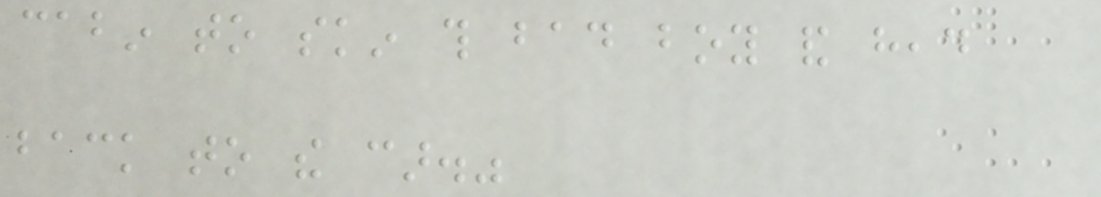cabin to skin this bad boy and head
back to the car."
